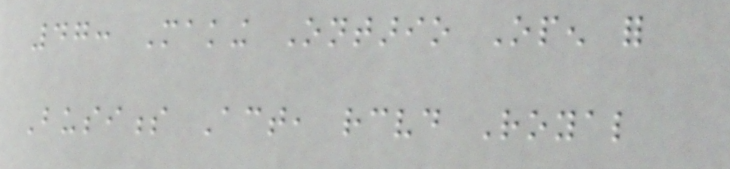47: Making Ontario Open for
Business Act, received Royal
